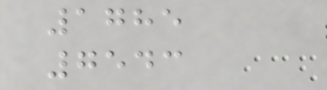1785
7543
